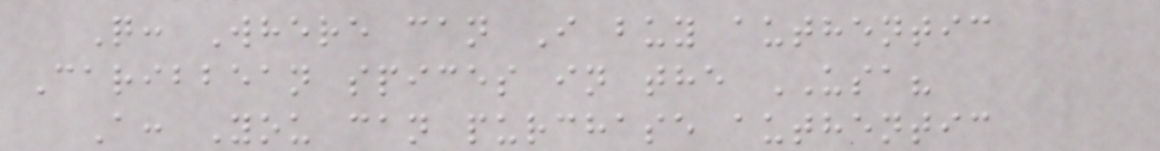Q: Where can I buy authentic
Caribbean spices in the USA?
A: You can purchase authentic
